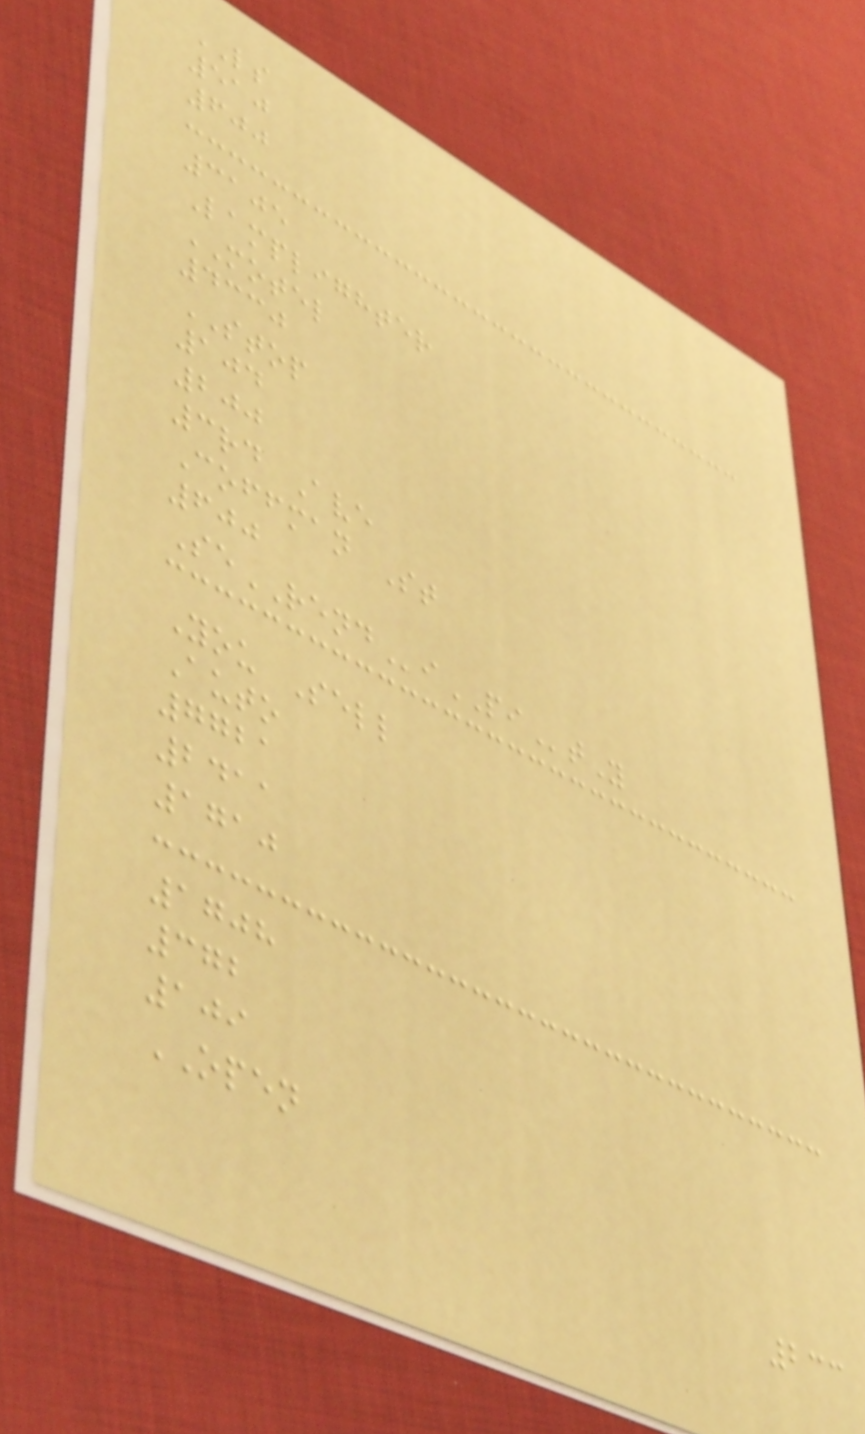LS
510
600
3105
Lamplighter
MOTEL
4330
STOP
104
200
3rd Ave
Coffman St
600
SeRENDiPItY
You Sell
Auto
7721
2411
1710
1708
372
109
OPEN
233
